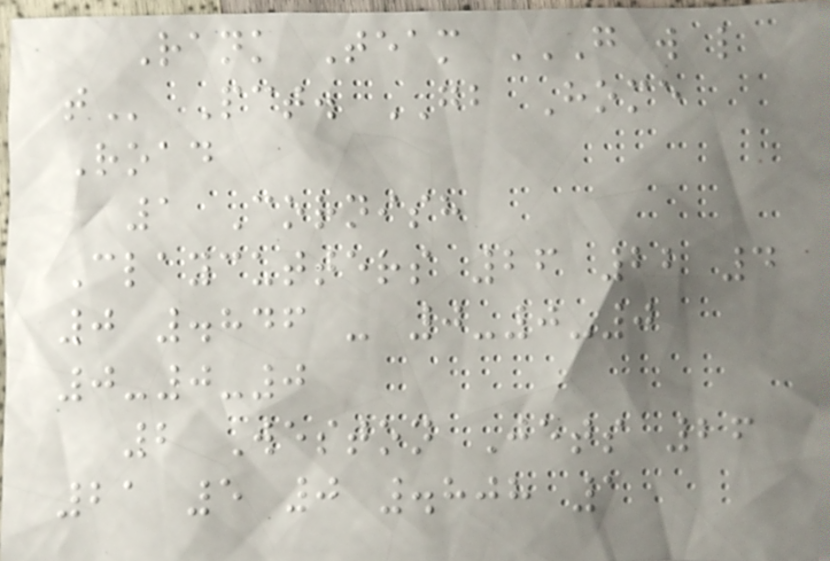Rank Team G W L
T Pct. GB Home
Road
1 Cornish
Claycutters 26 22 4
0 .846 - 0-0-0
0-0-0
2 Weston Jets 26
21 5 0 .808 1
